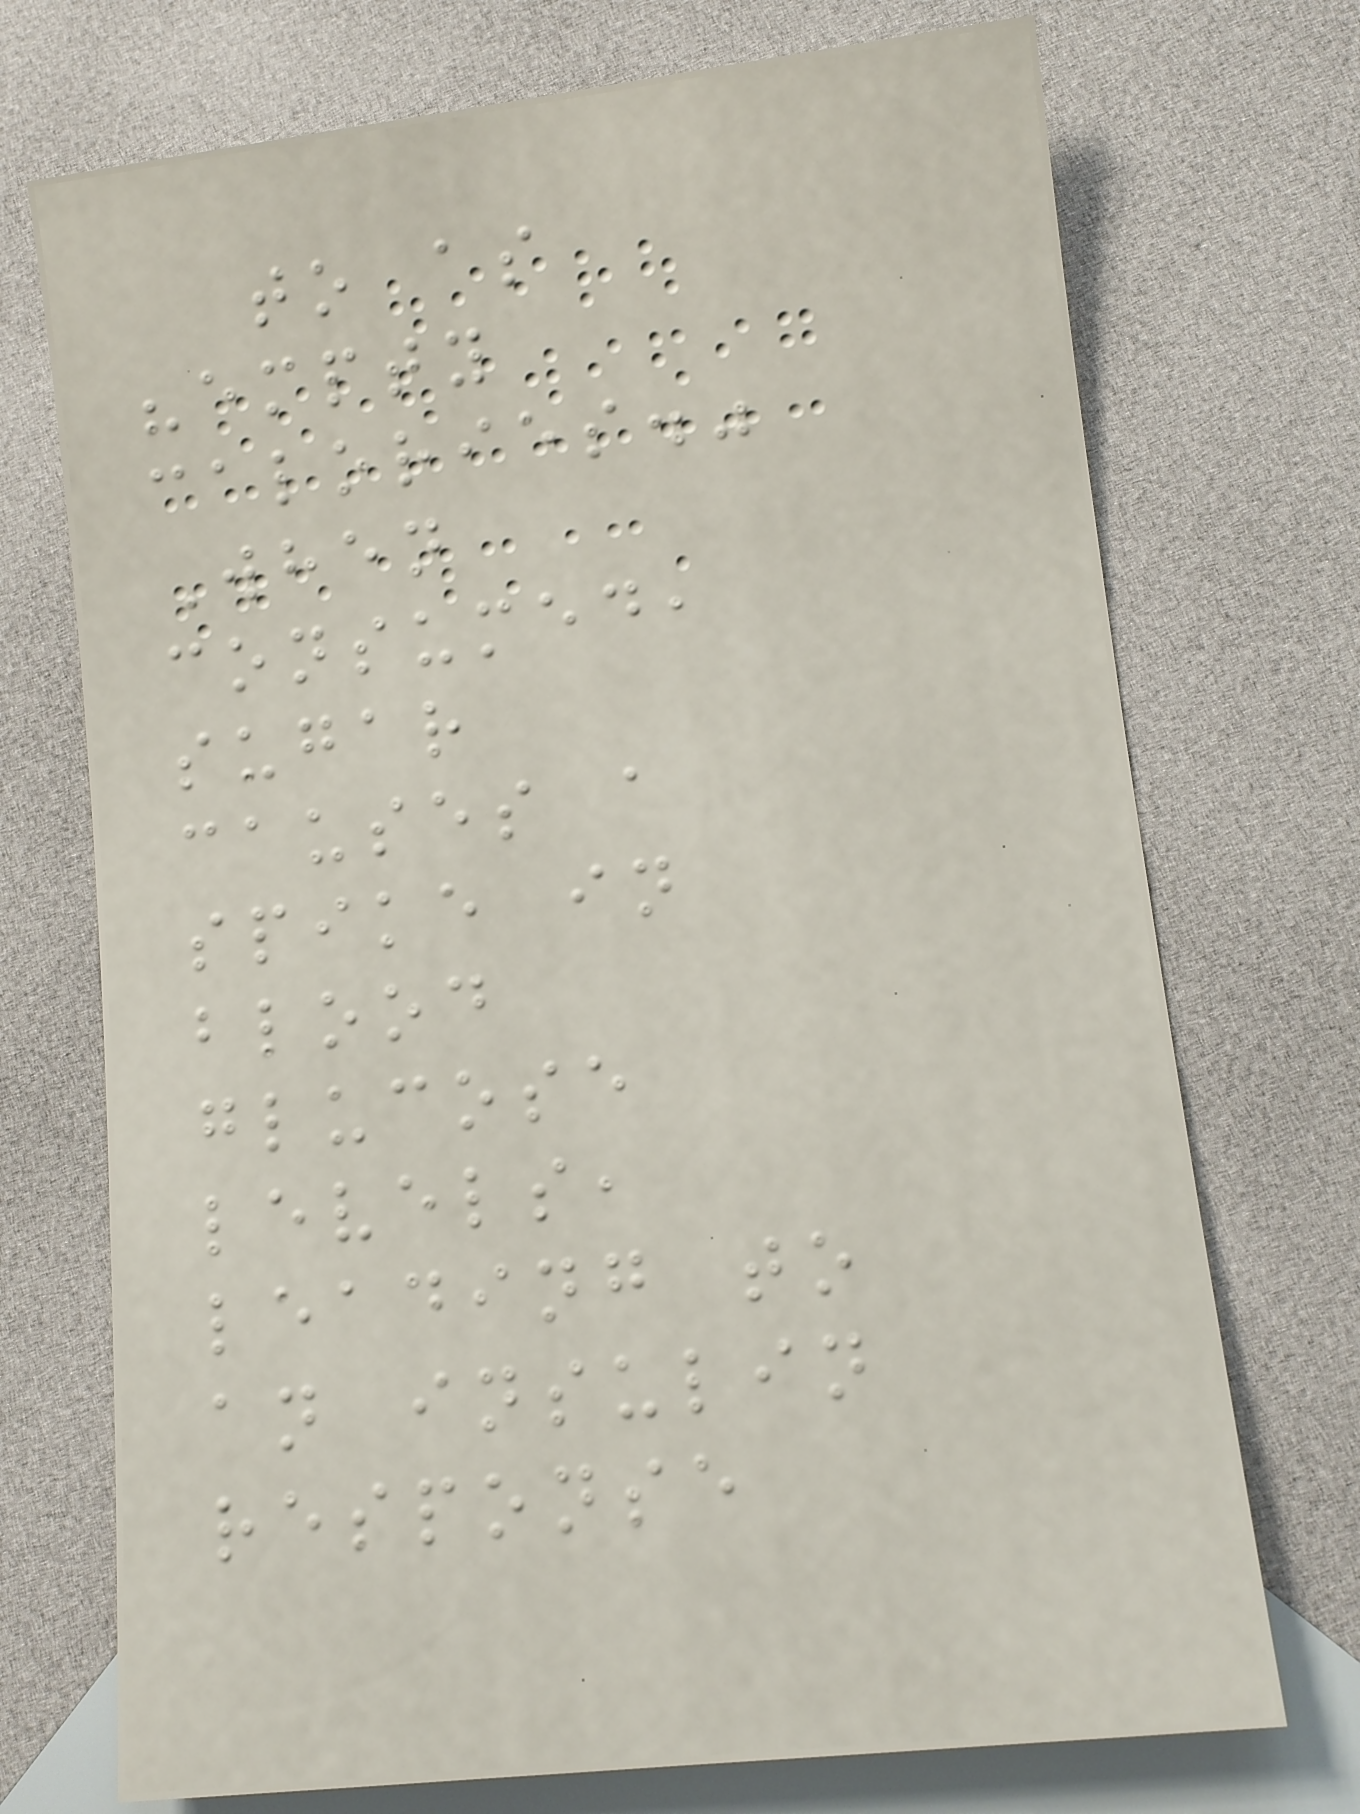to as
"empty
calories."
When
consumed,
sugar
causes a
spike in
blood
glucose
levels,
leading to
an insulin
response
